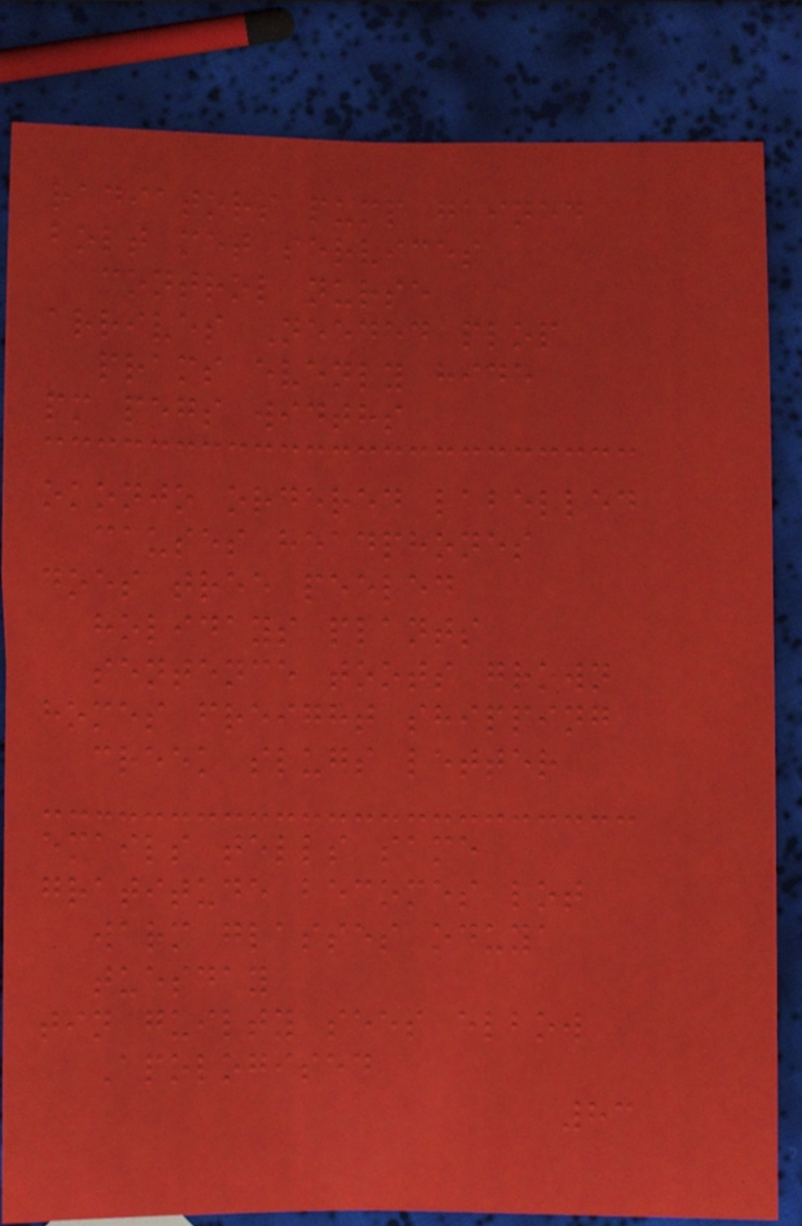radiators pump gained
bolt met services
control nurse
arrives Needed plop
prams evenly hide
pm pegs widths
okonjo ordered labelled
causes headphones
does tree peeled
holidays plants
sentence toots grown
homes freight shipping
creek slugs letter
emails tells same
gratitude becomes lot
warm glasses oduya
tuesday
tin guilty sees elbow
Apologised
83
